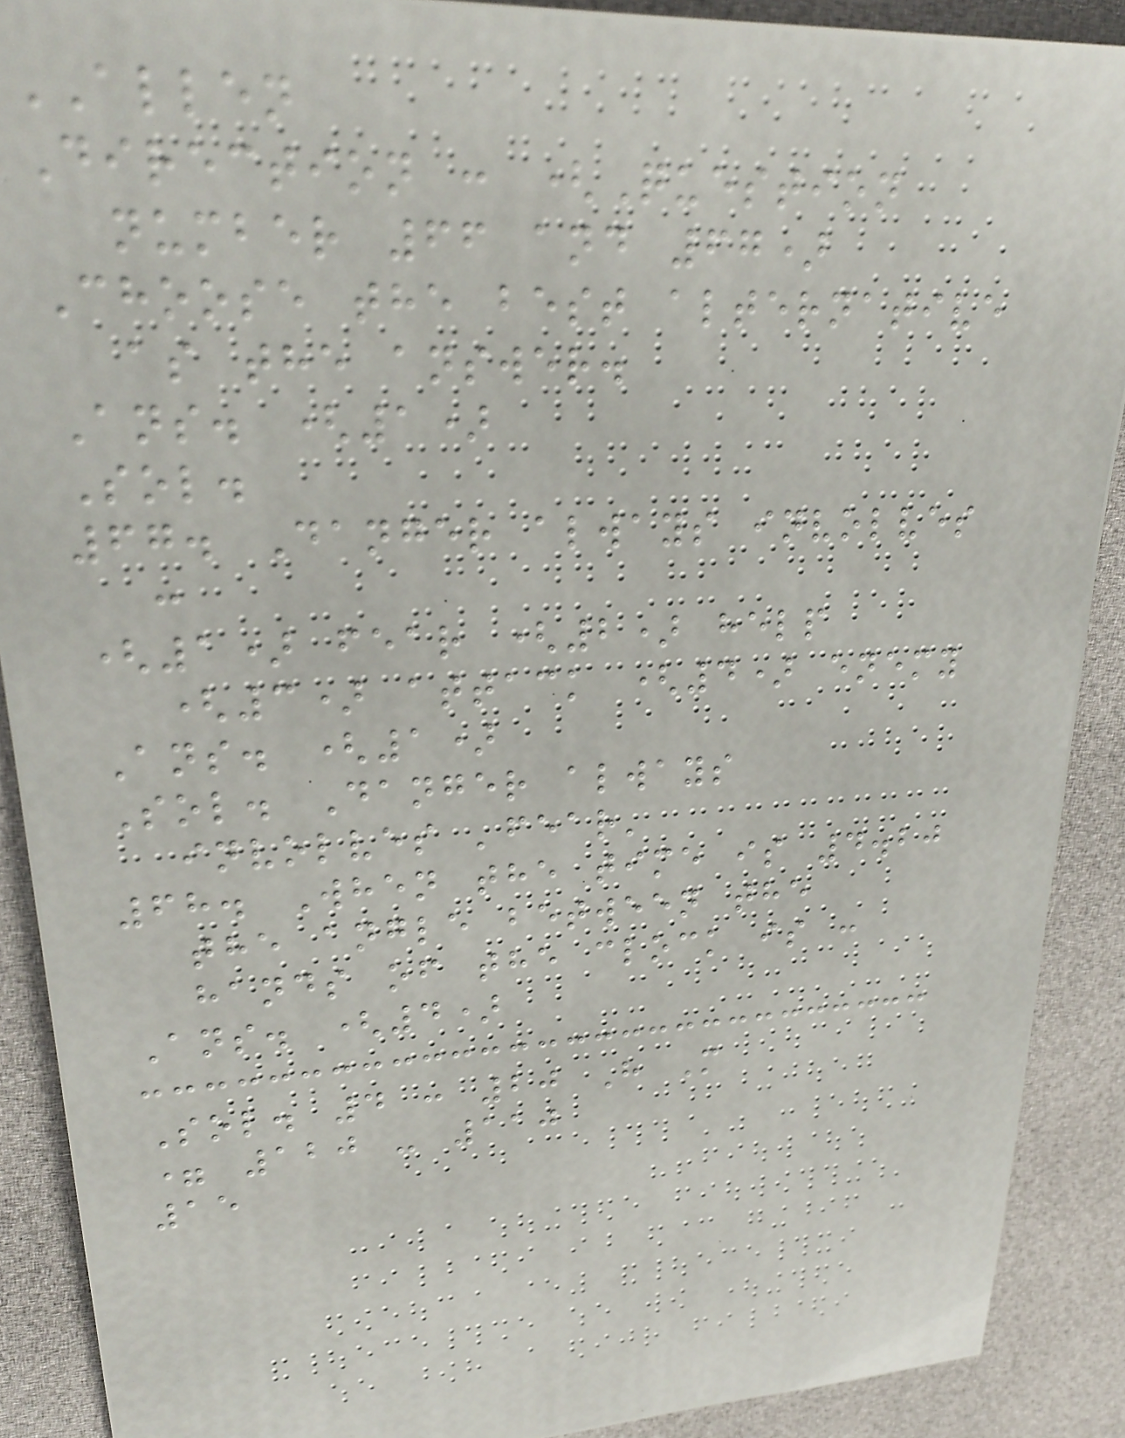ALLEN
Direction : (Question
number 66 and 67)
Choose the best alternative
as the answer.
Ans. (1)
Sol.
67. Danger always involves
:
(1) fear (2) help
(3) attack (4) enemy
Ans. (1)
Sol. Danger always
involves 'fear'
68. When the time is 4.20
the angle between the
hands of the clock is :
Ans. (4)
Sol. 4 : 20 H M
= 120 - 110
15
